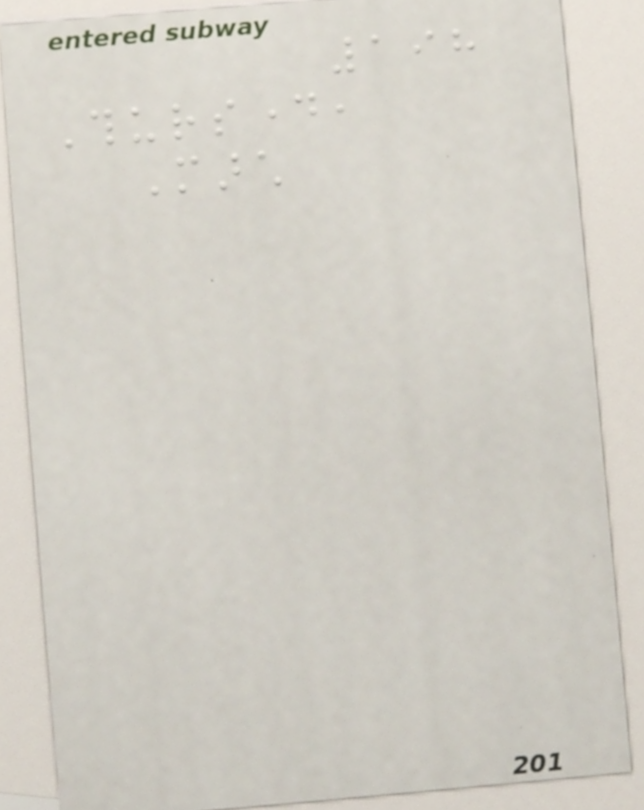198
Thursday,
March
